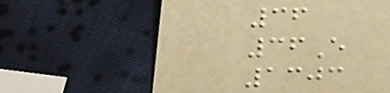36
36E
1303
